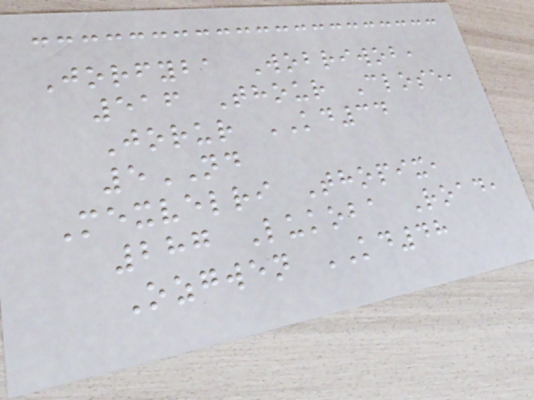Jorfyba Wobriwob,
516 Thour Close,
Jorur KD34
5ND
Mexvelri Thopix,
287 Lukoba Road,
Ozgwen KD48
